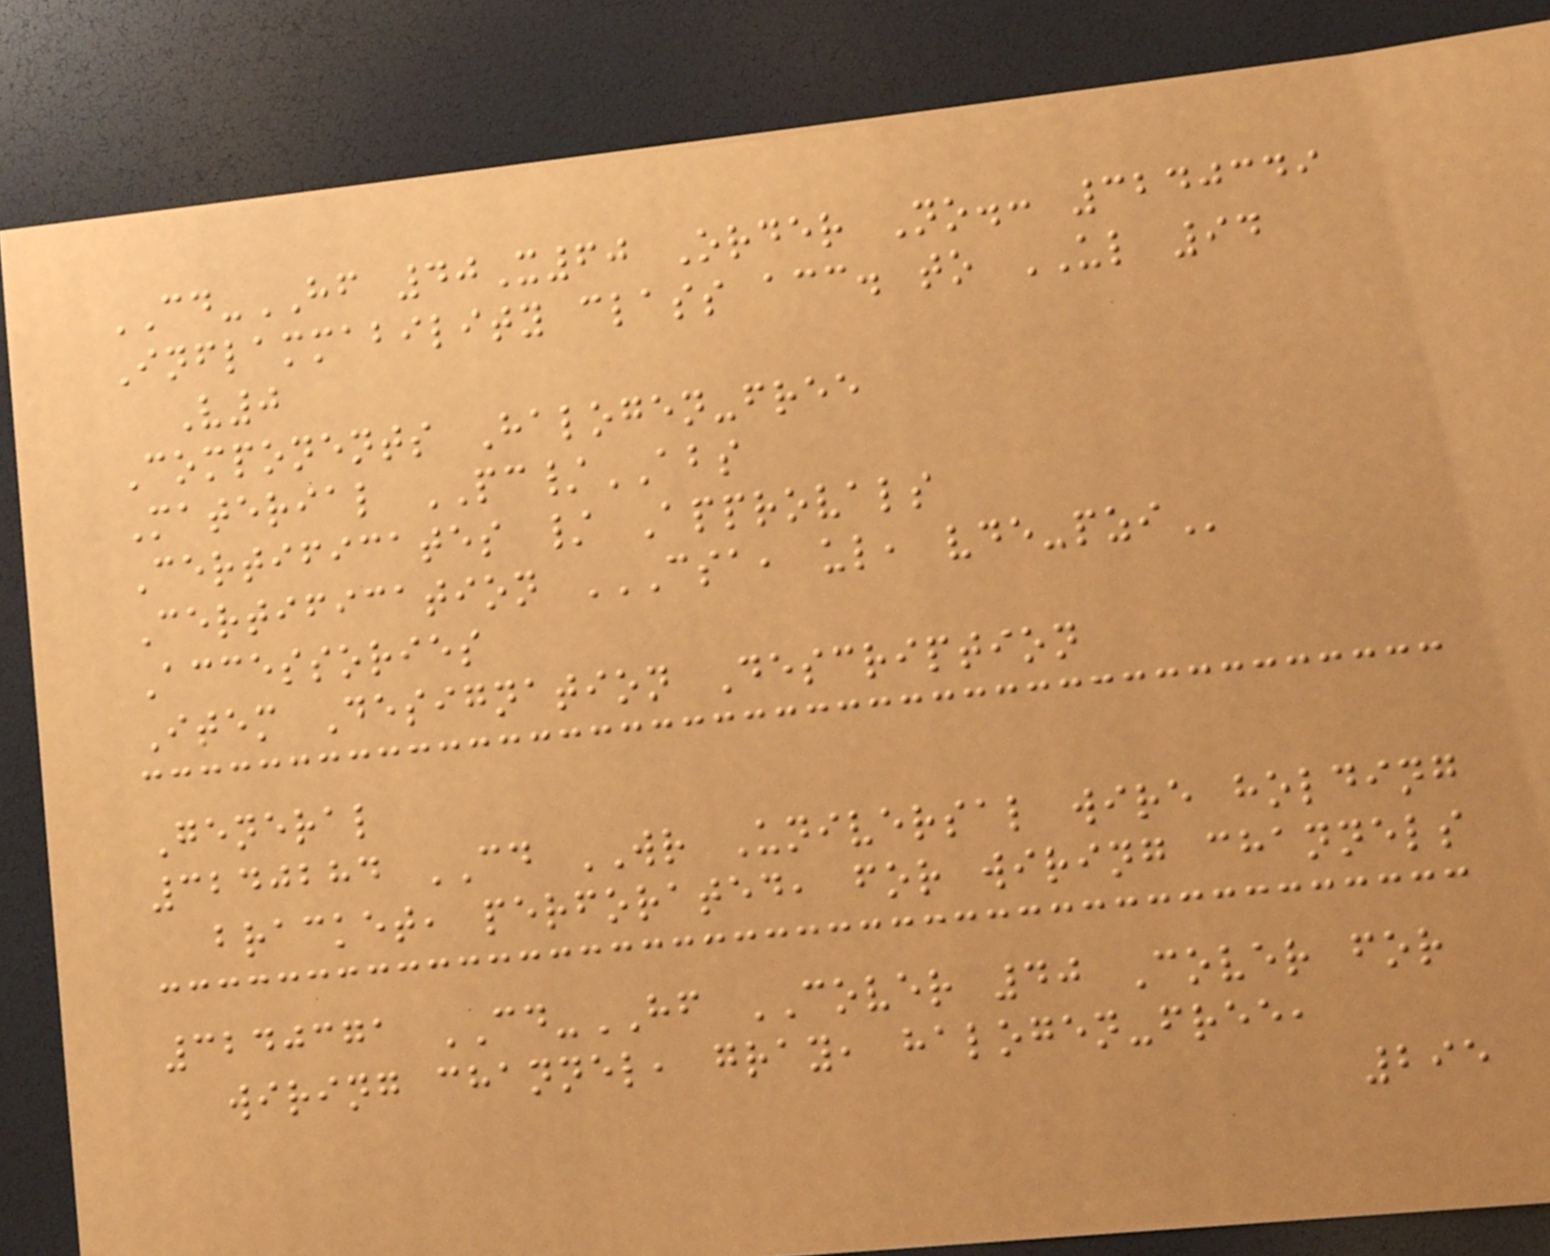CD-HF 40X60 Order No.: 3240349
Inflammability class acc. to UL 94
V0
Components Halogen-free
Material PC/ABS
Certificates / Approvals
Certification CSA, UL, VDE-PZI
Accessories
Item Designation Description
General
3240284 CD WR Universal wire holding
bracket, perforated, for wiring channels
3240371 CD-HF COVER 40 Cover for
wiring channel, gray, halogen-free,
295
